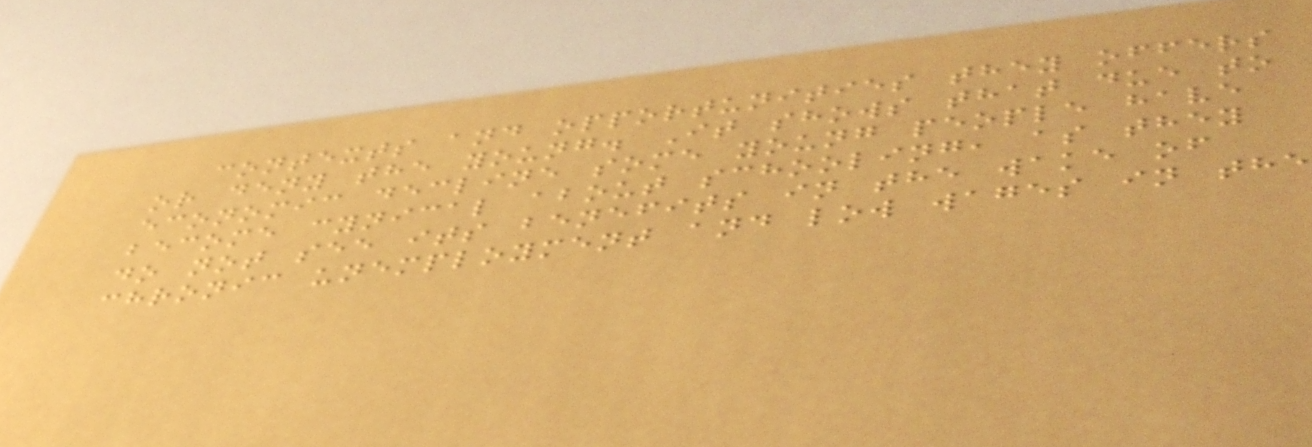contexts and opportunities they offers
or deny the young. It shows that due to
economic decline some young people have
become cynical about schooling, as they
do not see its benefits in the wake of
chronic unemployment and low wages in the
